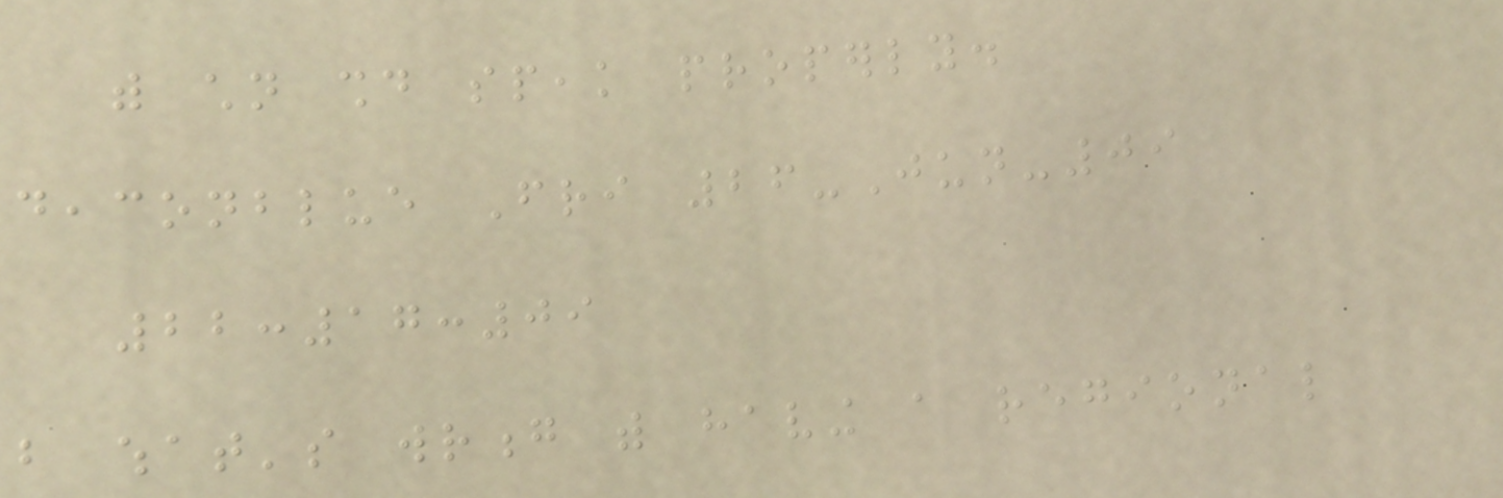with children should speak properly.
deaconblue Fri 26-Jun-09
22:17:09
but what's wrong with having a regional
